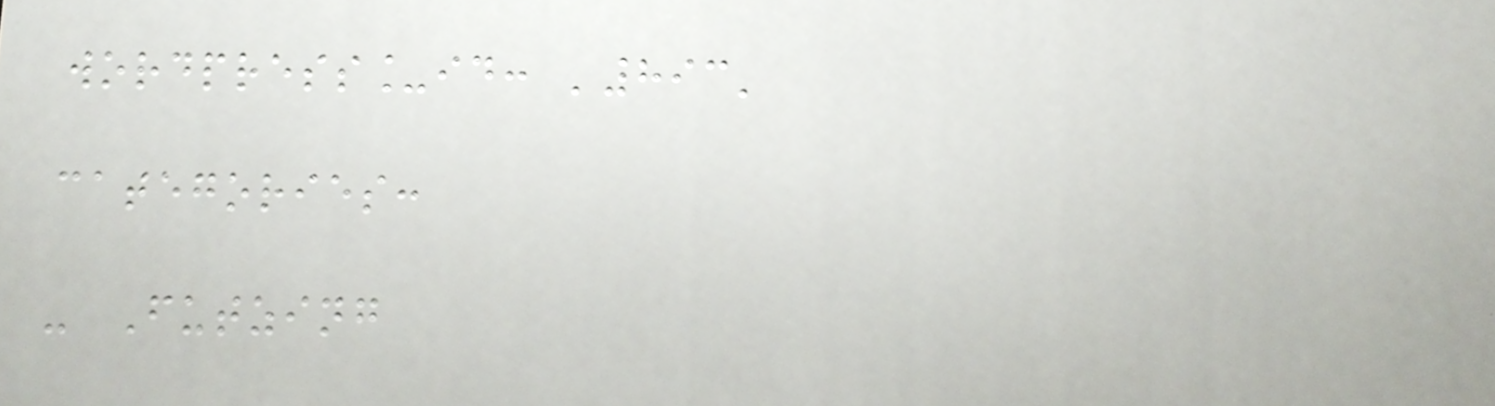wordpress_id: '893'
categories:
- Futzing
